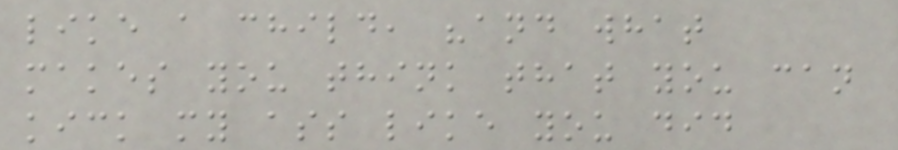like a child, "and what
makes you think that you can
kick my ass like you did
